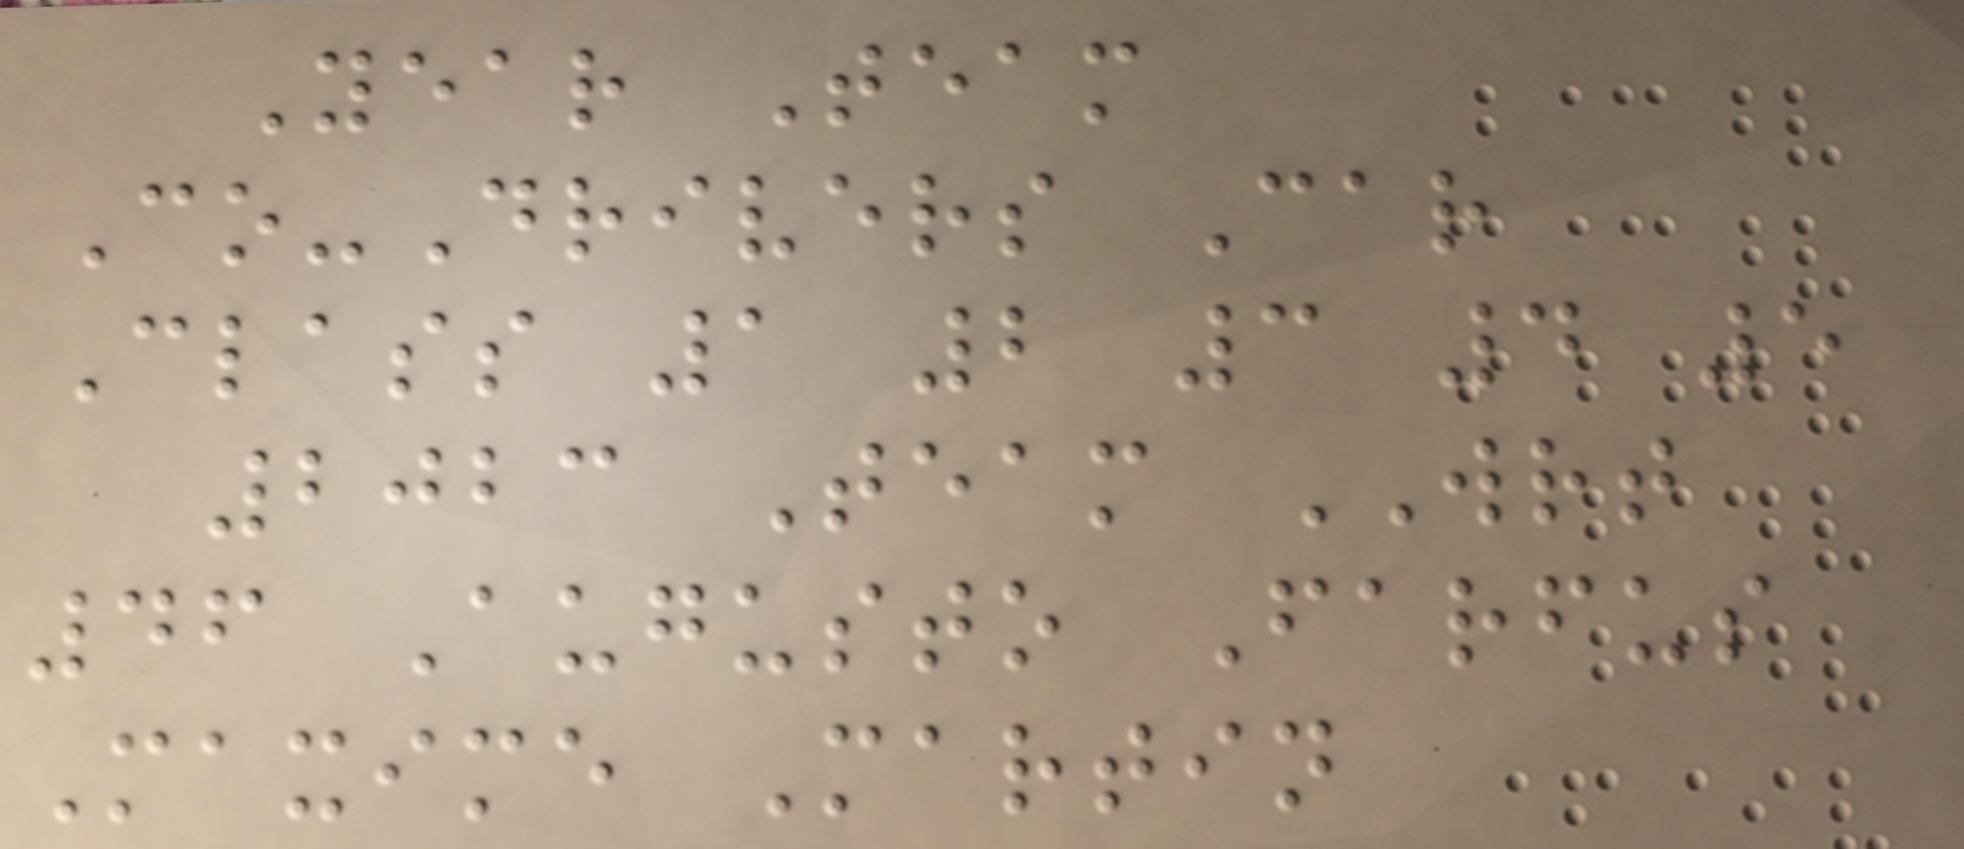Year Team
Co-Drivers Car
Class 1 2 3 4 5
2023 Team WRT
46 Augusto Farfus
Maxime Martin
